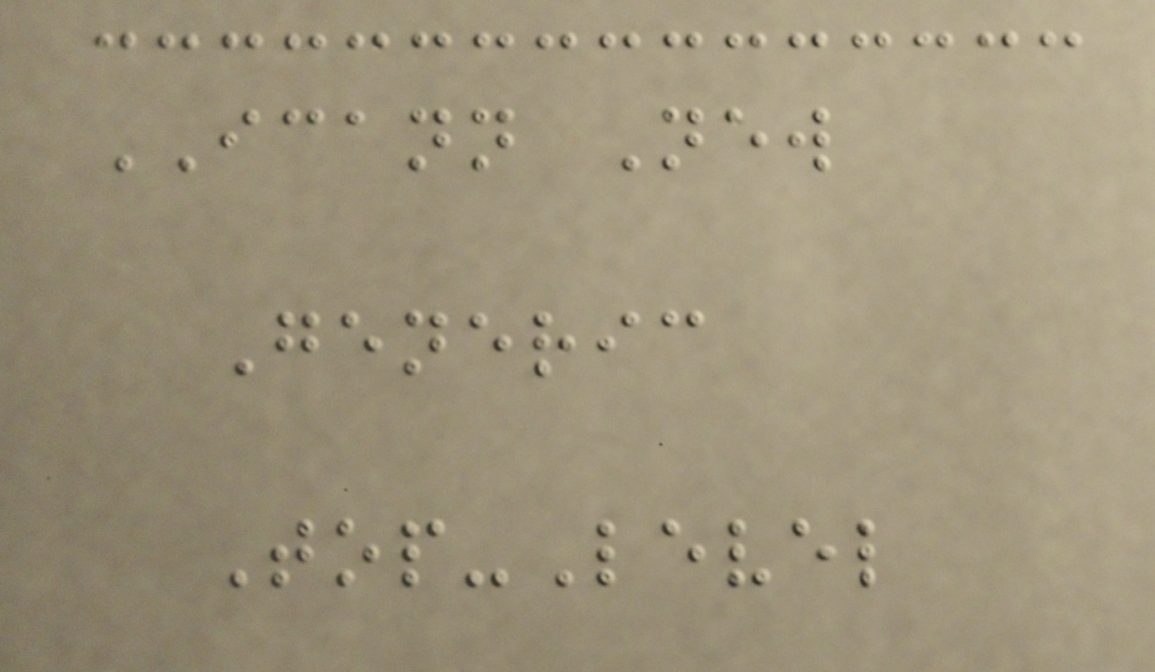ICANN New
Generic
Top-Level
